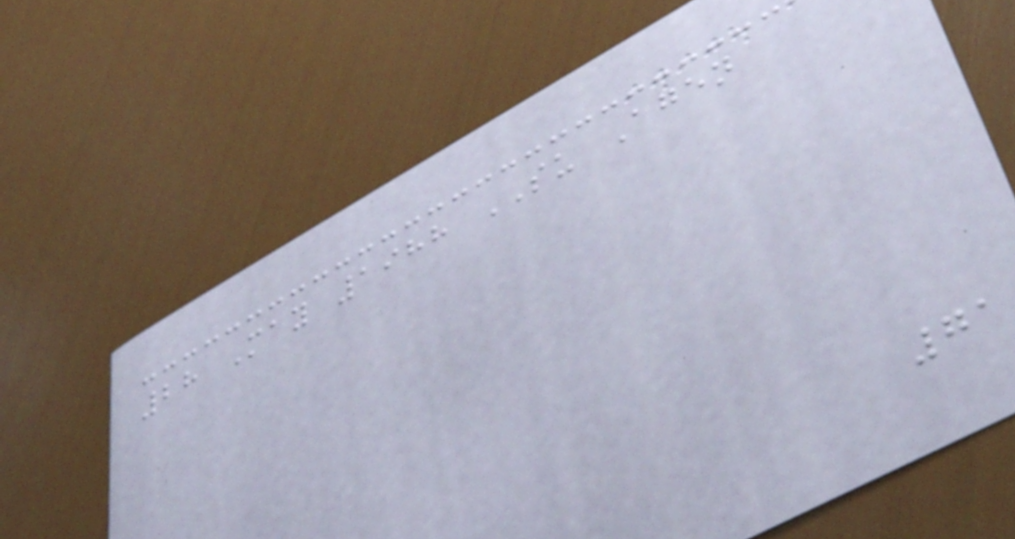28 May 1988 SU Agen
71
